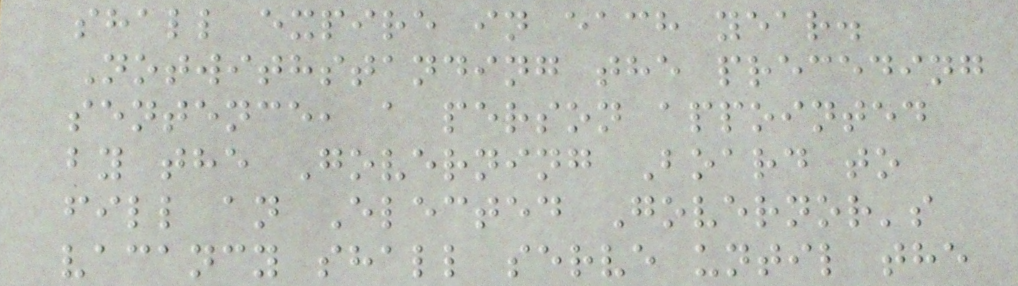shall expire in each year.
Notwithstanding the preceding
sentence, a person appointed
by the Governing Board to
fill an Elected Governor's
vacancy shall serve until the
